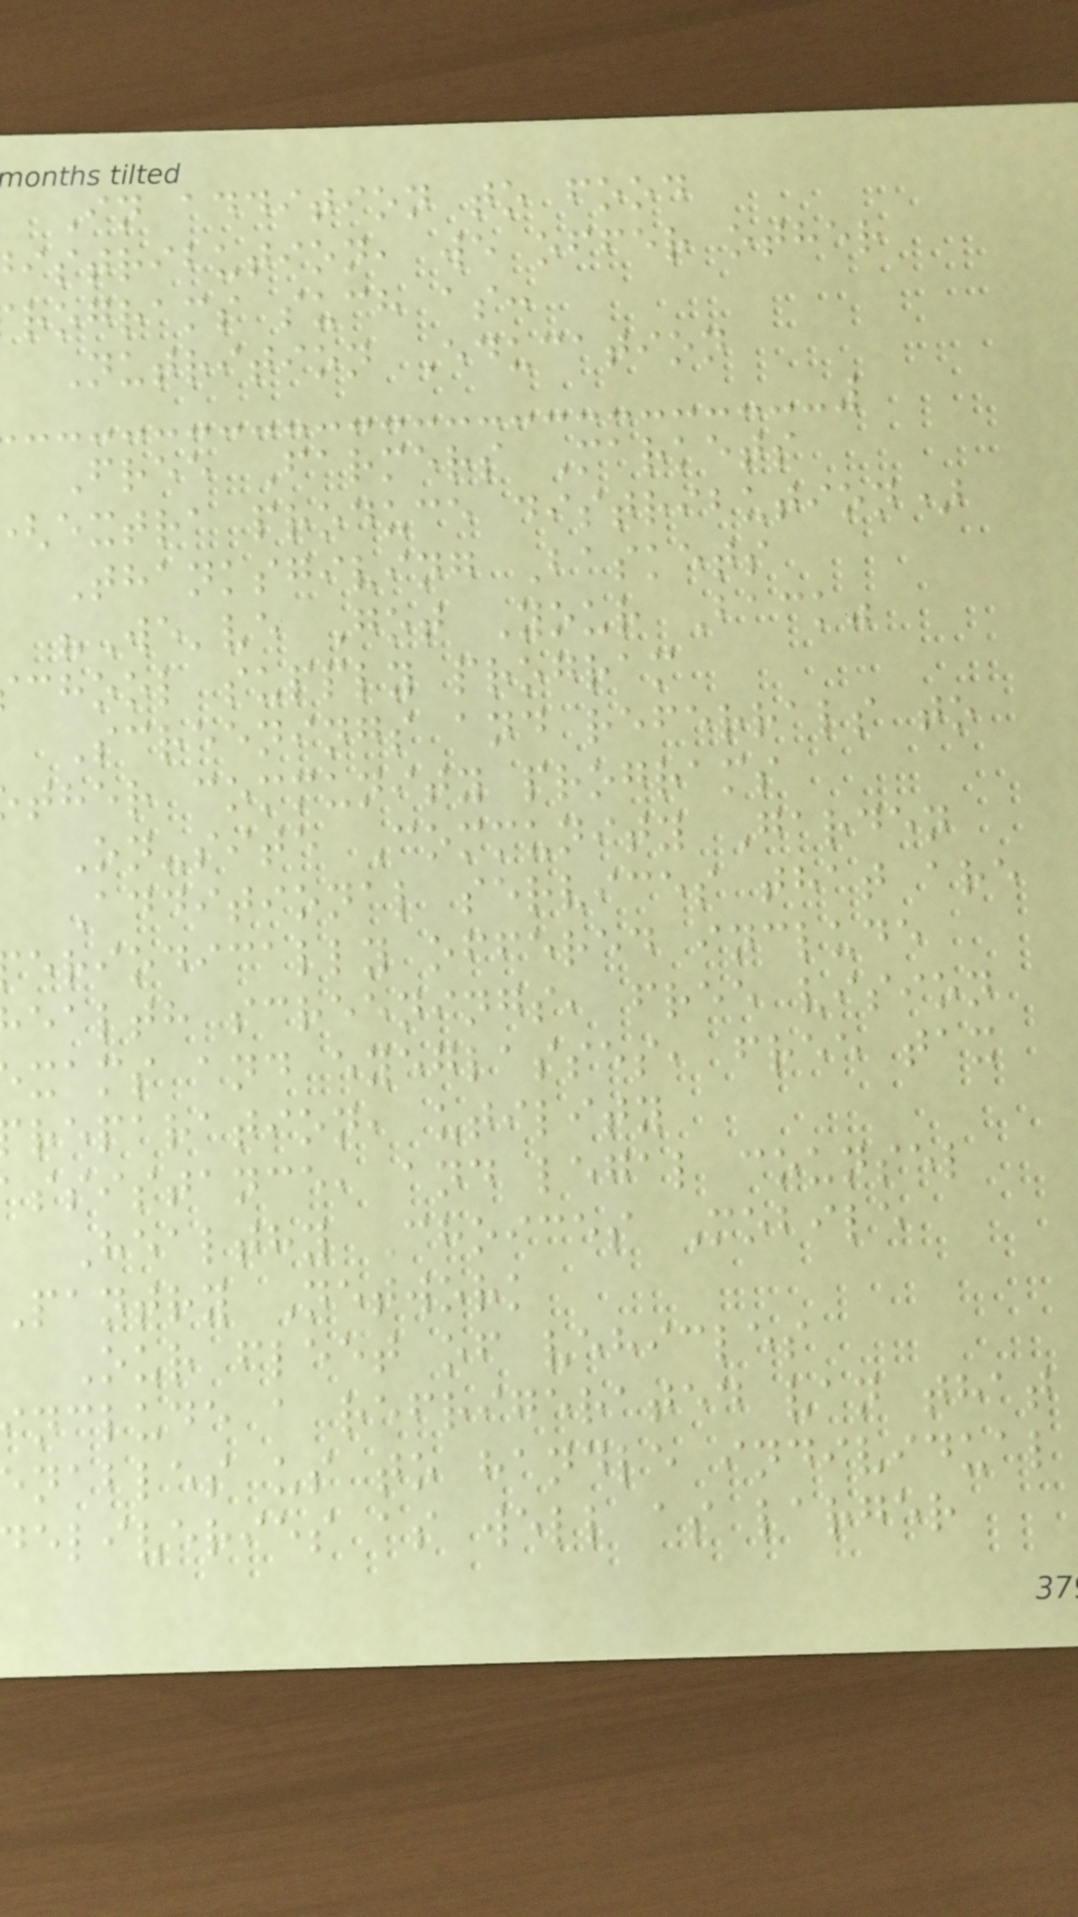In addition to food
istribution, we offer other
rograms such as:
Nutrition Education
Free Farmers Markets
extra produce distribution)
Thanksgiving Baskets
"We've Got Your Back"
chool supply program
Screenings and referrals to
ther community programs
On-site Community Garden
Additional services that are
eriodically offered include
ealth screenings, free vision
xams and eyeglasses, free tax
reparation, utility
ssistance, and legal counsel
Healthy Choices Mobile
pantry Network
Our fleet of vehicles
nclude a refrigerated van that
nables us to handle individual
eliveries as well as larger
